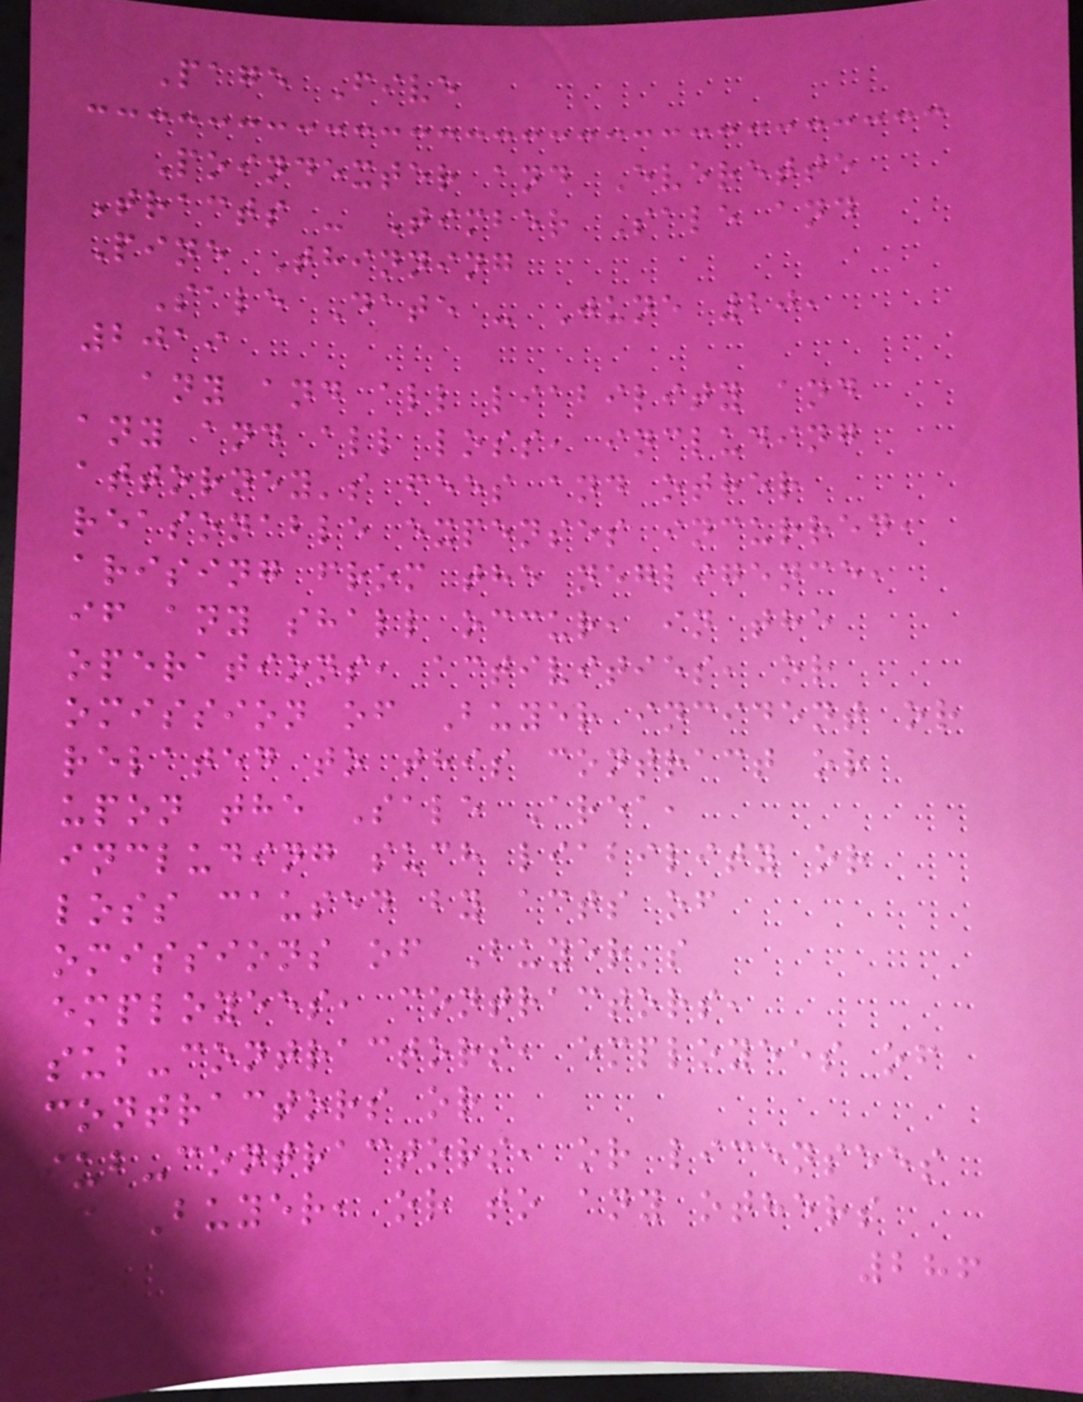Page Five
Poindexter and Everette
Tracts - Timber Sale and
Pine Thinning
Sale Date - June 20,
2019
any and all liability and
any and all loss, including
attorney's fees and other
reasonable expenses incurred,
arising from the negligence,
if any shall occur, in the
operations, activities, or
omission of Buyer incident or
related to this contract or
upon the Sale Area,
including such liability or
loss caused by acts of
omissions of Buyer's
employees, contractors,
sub-contractors, employees of
contractors or
sub-contractors, or licensees
of Buyer, or to any others
286
